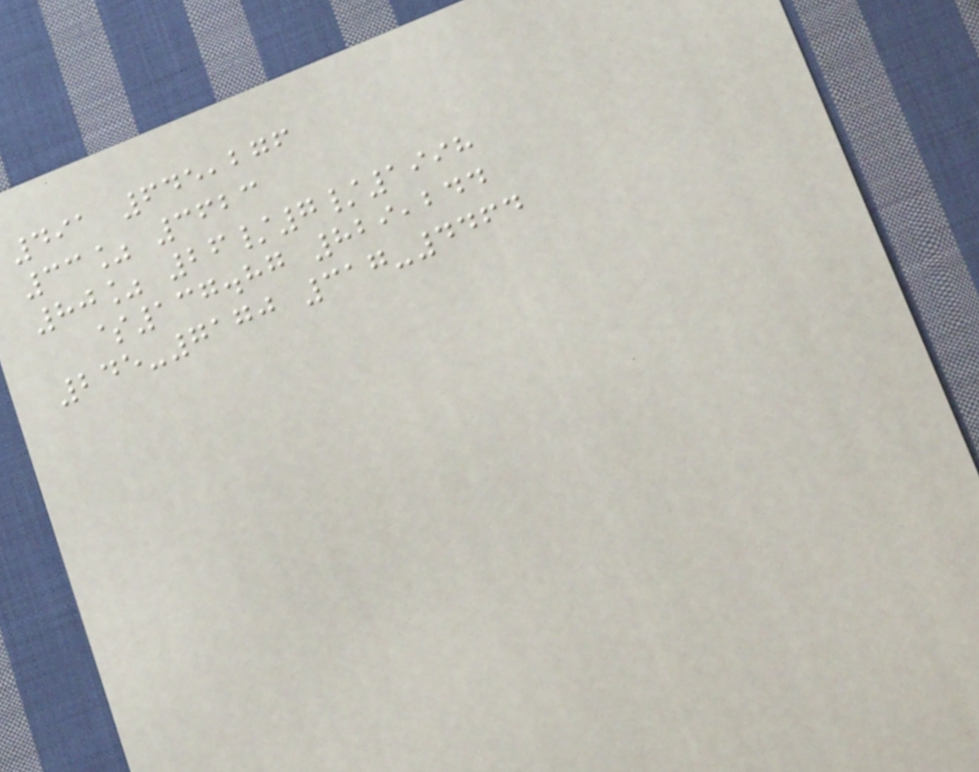491 645,276
33% 3623
80% 26/7/1998
$137.87 829,244
245-7170 317-4464
